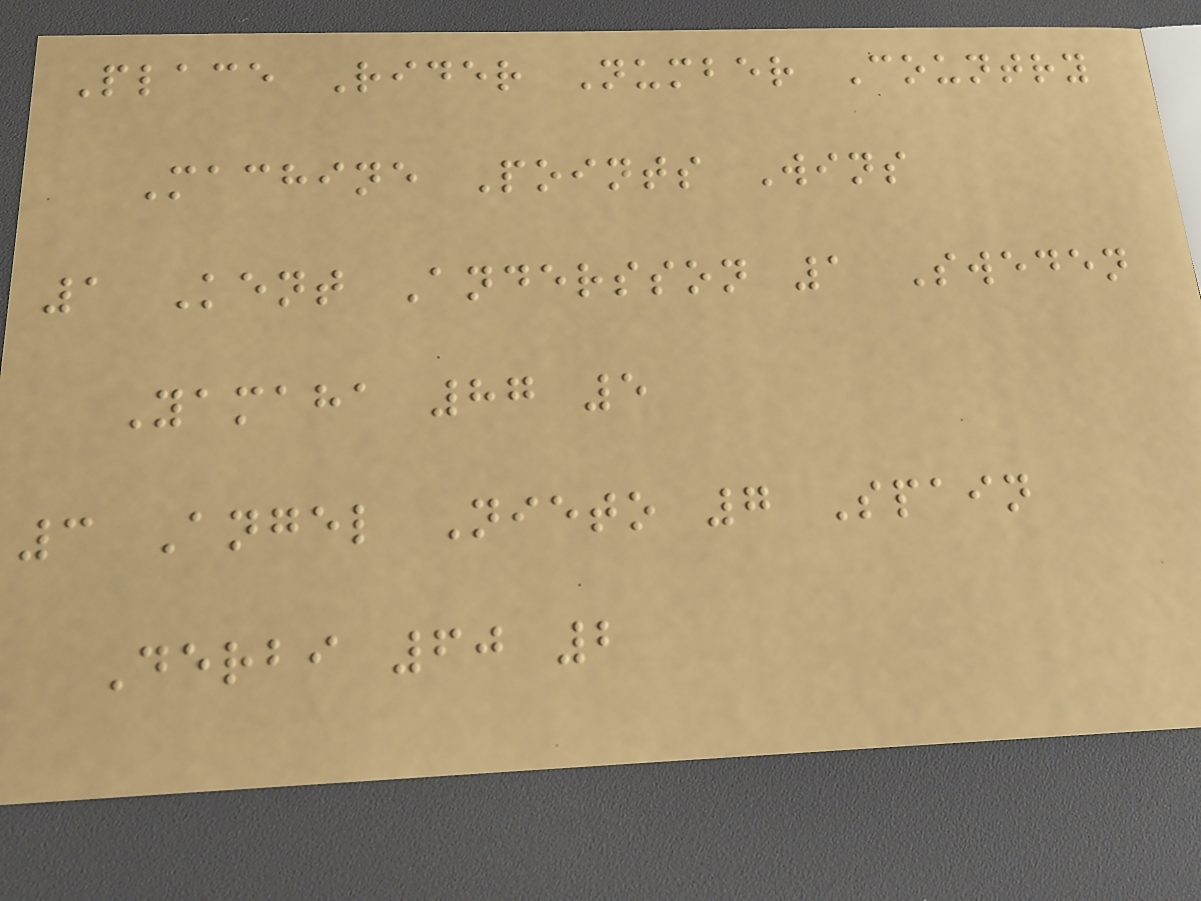Place Rider Number Country
Machine Points Wins
1 Kent Andersson 1 Sweden
Yamaha 87 5
3 Angel Nieto 7 Spain
Derbi 60 2
